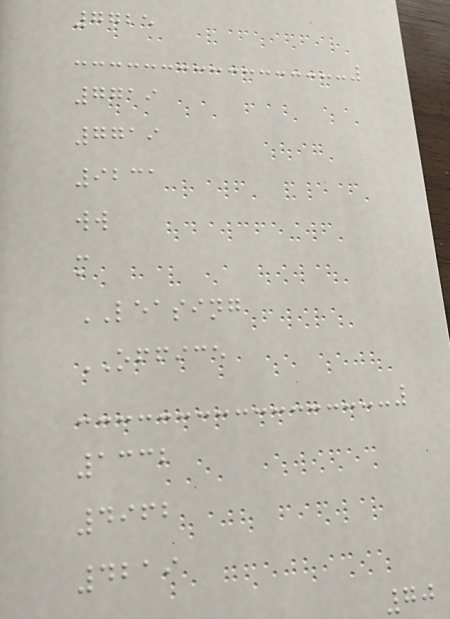7725
7719
7719
9231
ww
m
LEASING
OFFICE
1332
4962
4219
70
